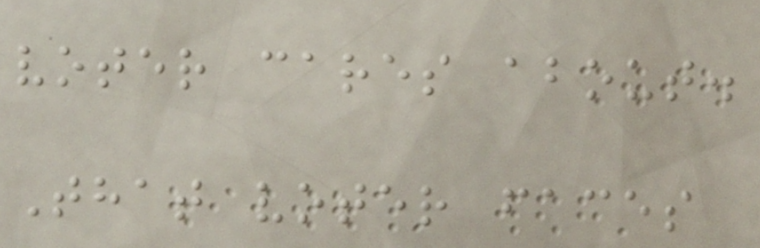voter cares about.
That voter faces
